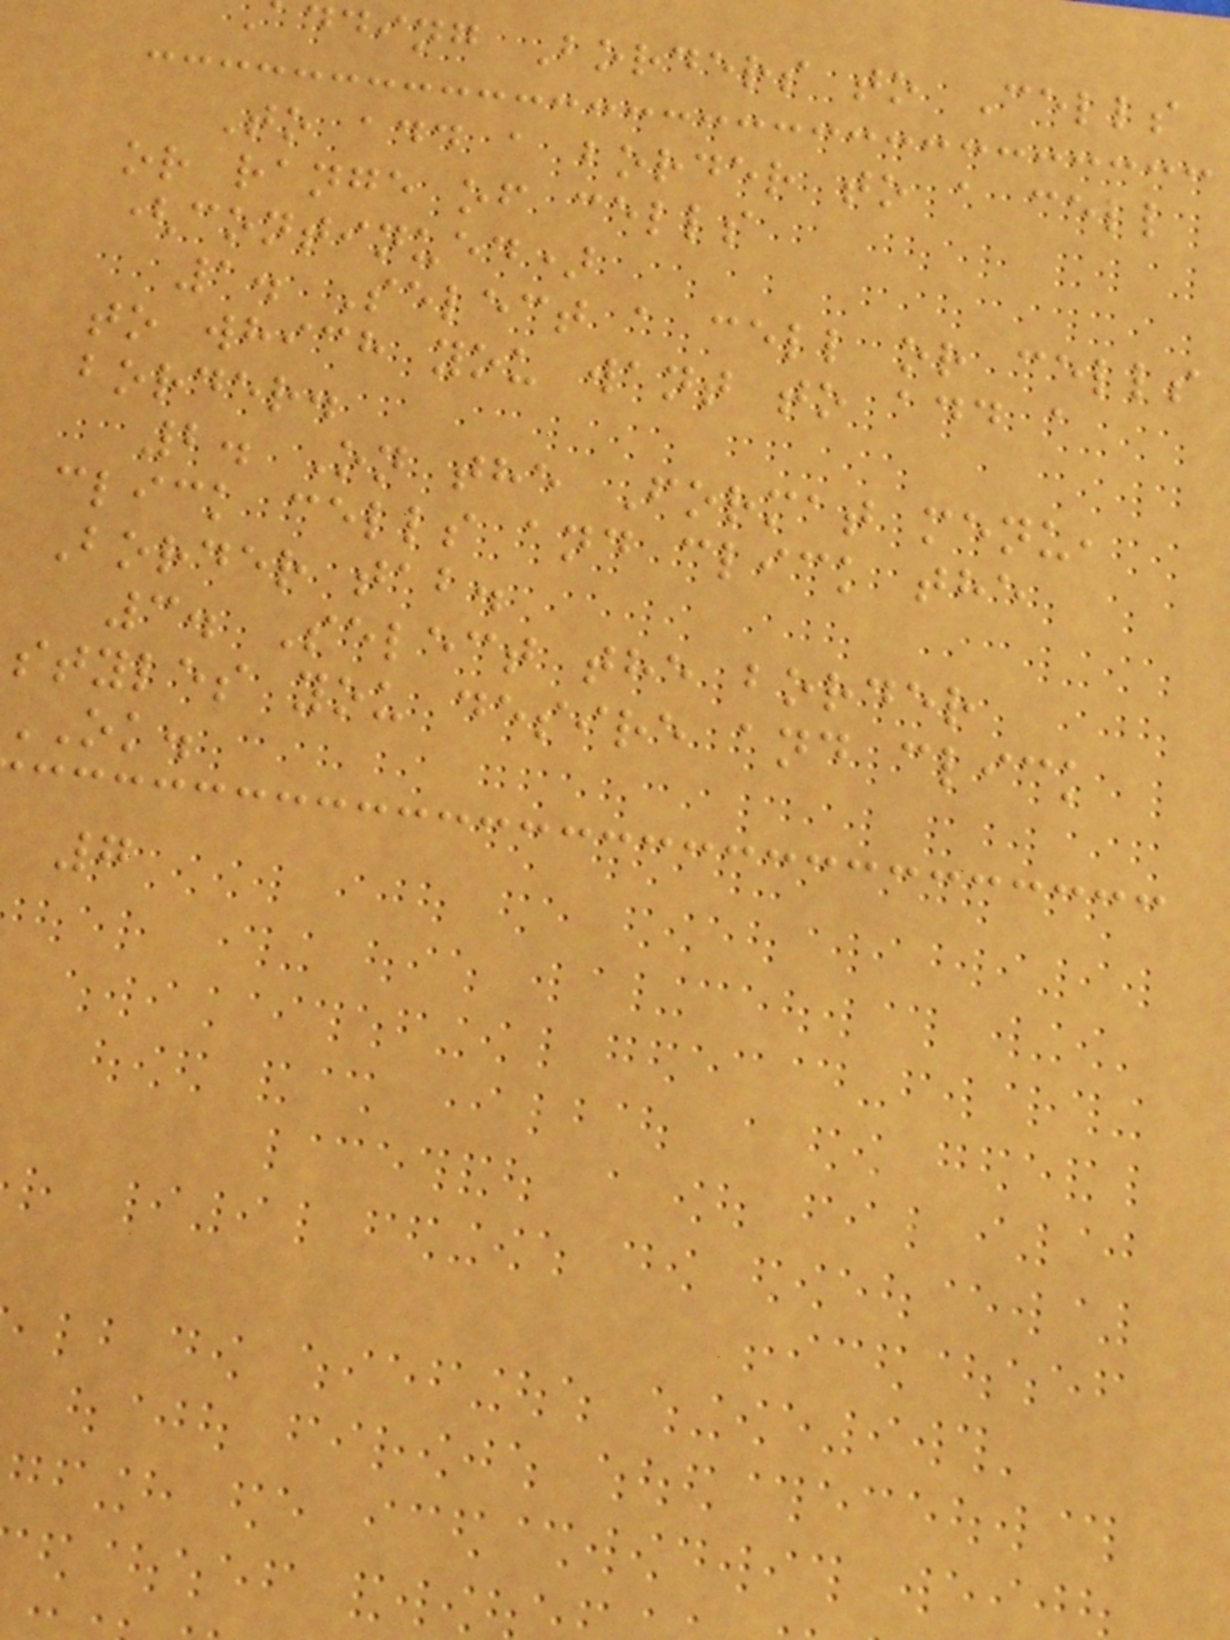dding Borders to Cells
To add a border to a cell
or range of cells
(continued)
1. Select a cell or cells
to which you want to add a
border.
2. On the Format menu,
click cells and click the
Border tab.
3. Select the border
styles you desire and click
7
